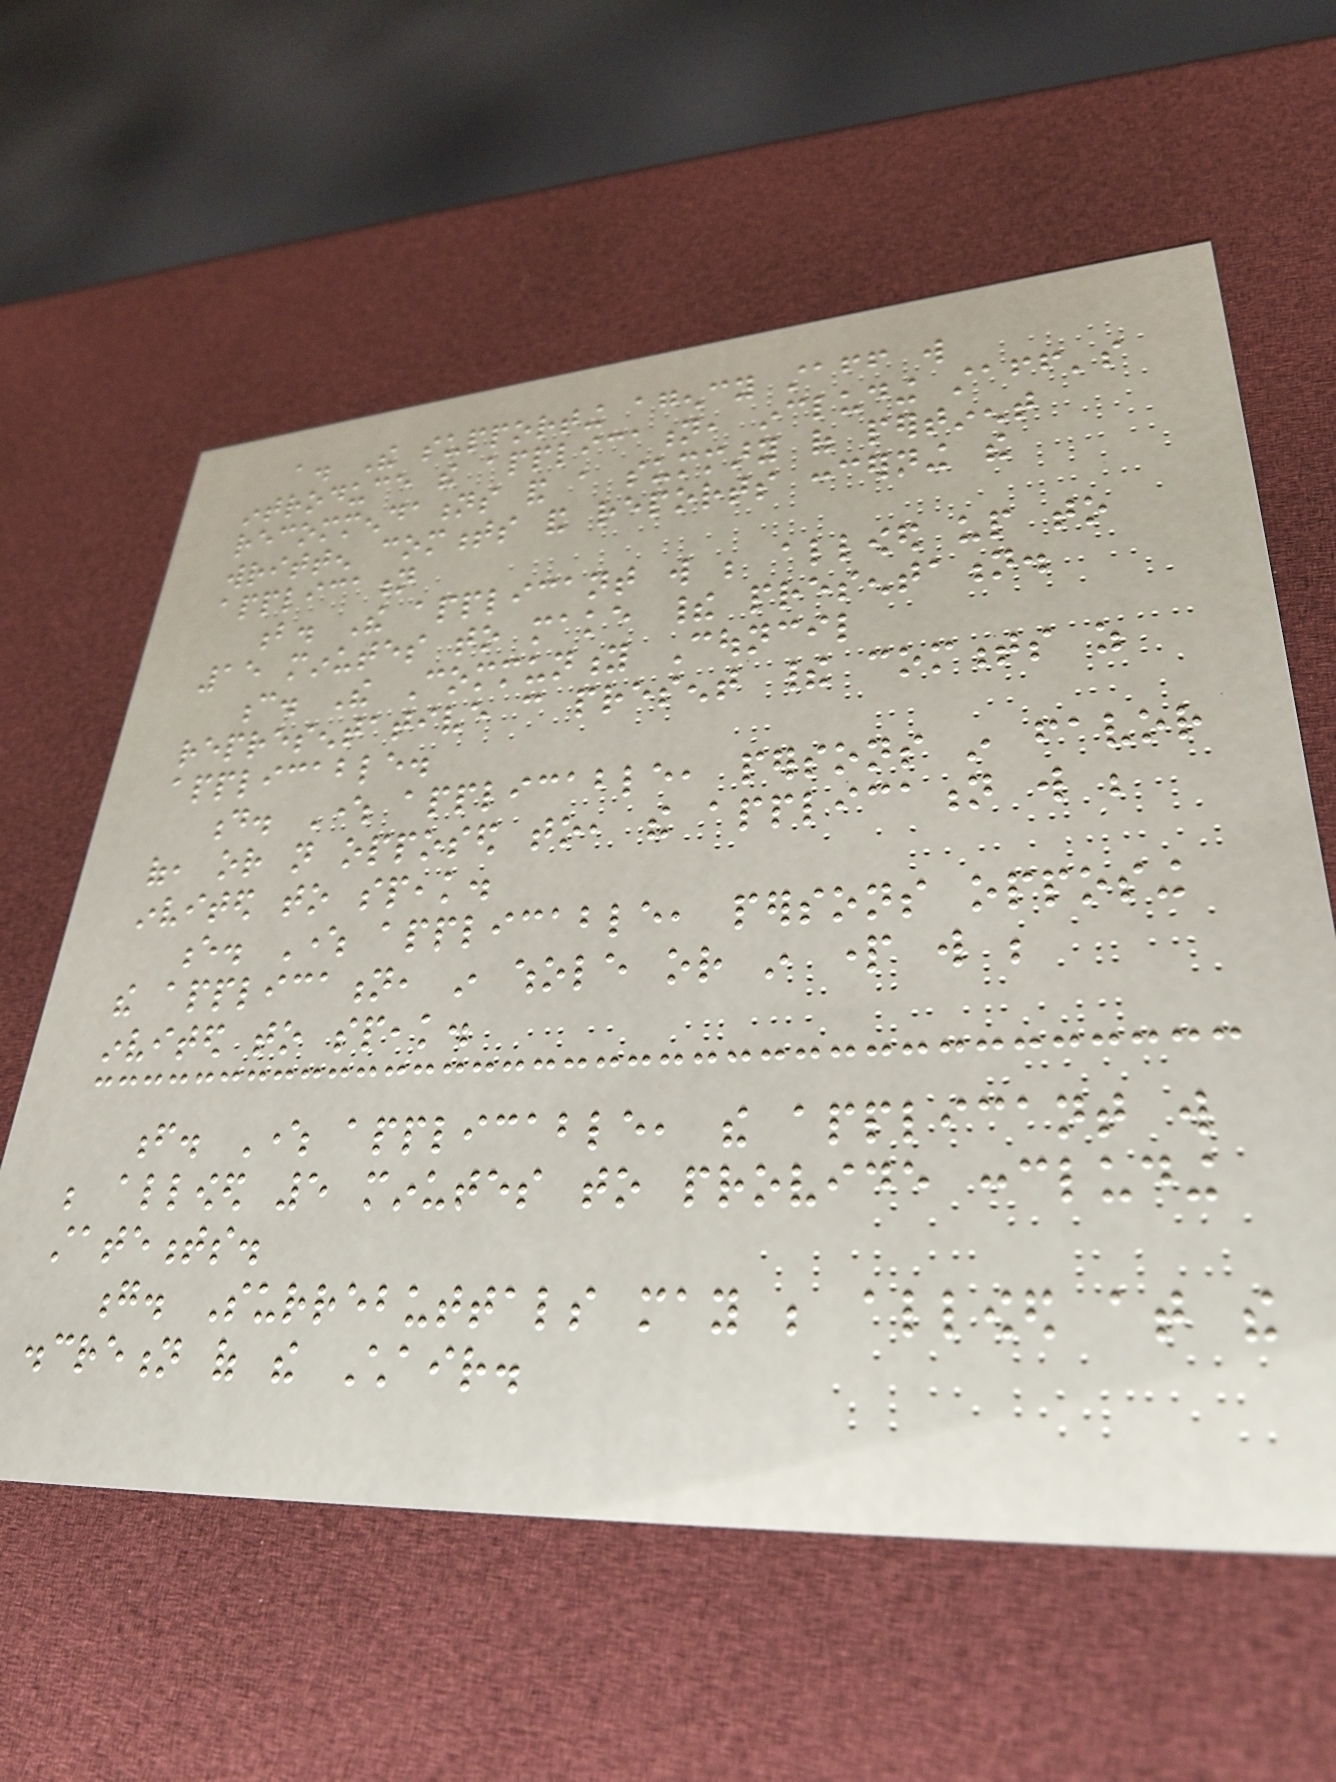a. The supporting agency staff will
introduce the application, including staff's
recommendations and a summary of pertinent
written comments and reports concerning the
application
b. The applicant will be allowed up to
15 minutes to make their presentation.
c. The Community Council
representative can present their comments as
applicable.
d. Where applicable, persons in favor
of, or not opposed to, the application will be
invited to speak.
e. Where applicable, persons opposing
the application, in whole or in part will be
invited to speak.
f. Where applicable, the applicant will
be allowed 5 minutes to provide concluding
statements.
g. Surrebuttals may be allowed at the
discretion of the Chair.
